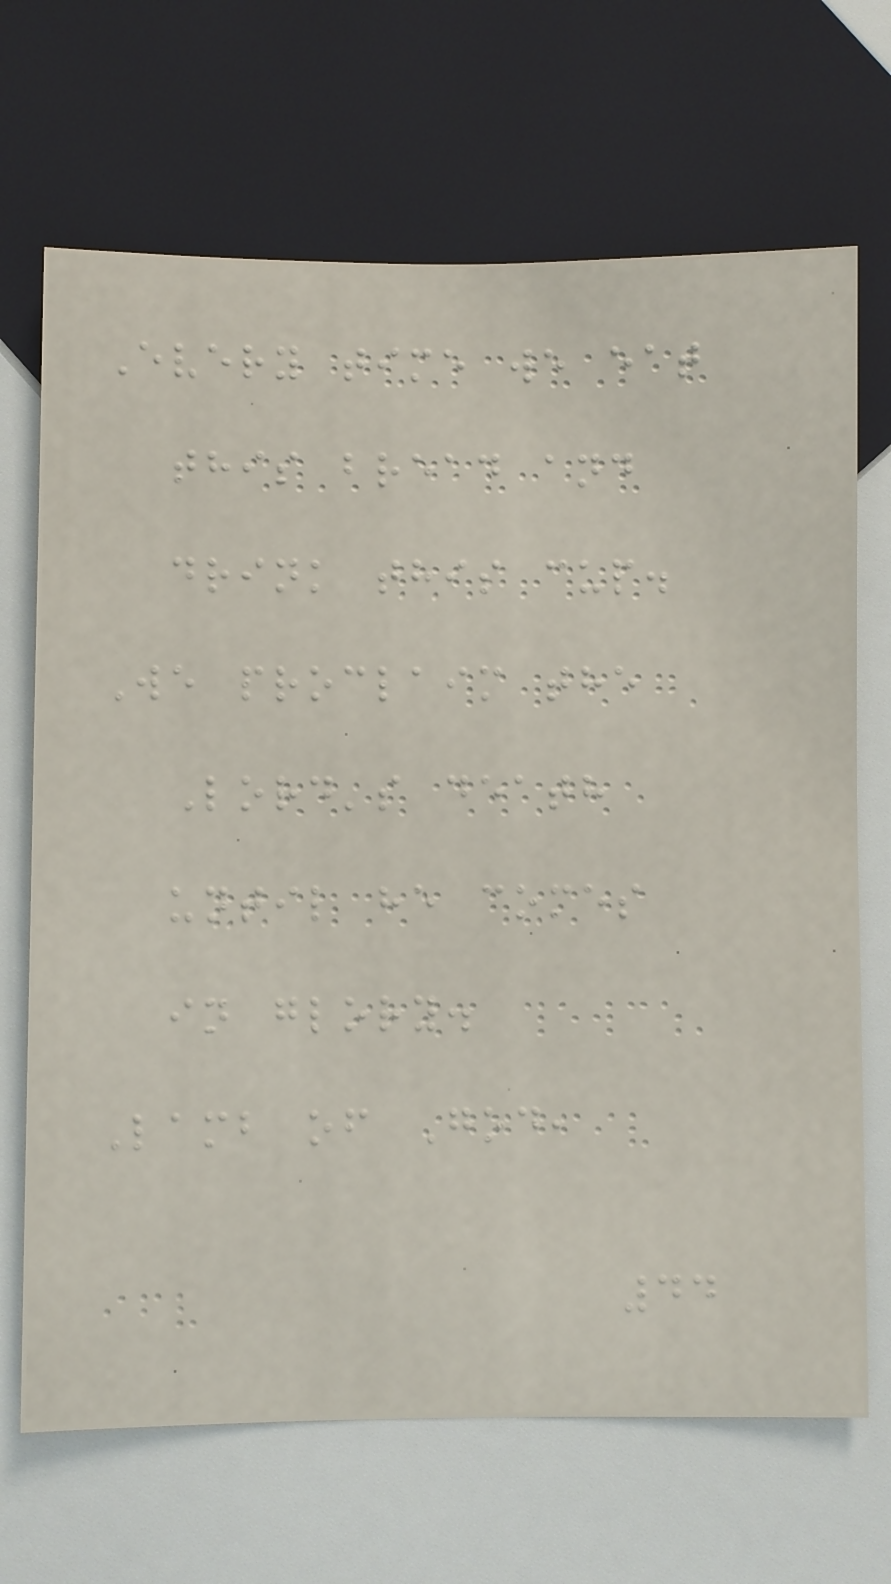Every time we eat
this bread and
drink this cup.
We proclaim the
Lord's death
until he comes
in glory.
Lamb of God,
44
